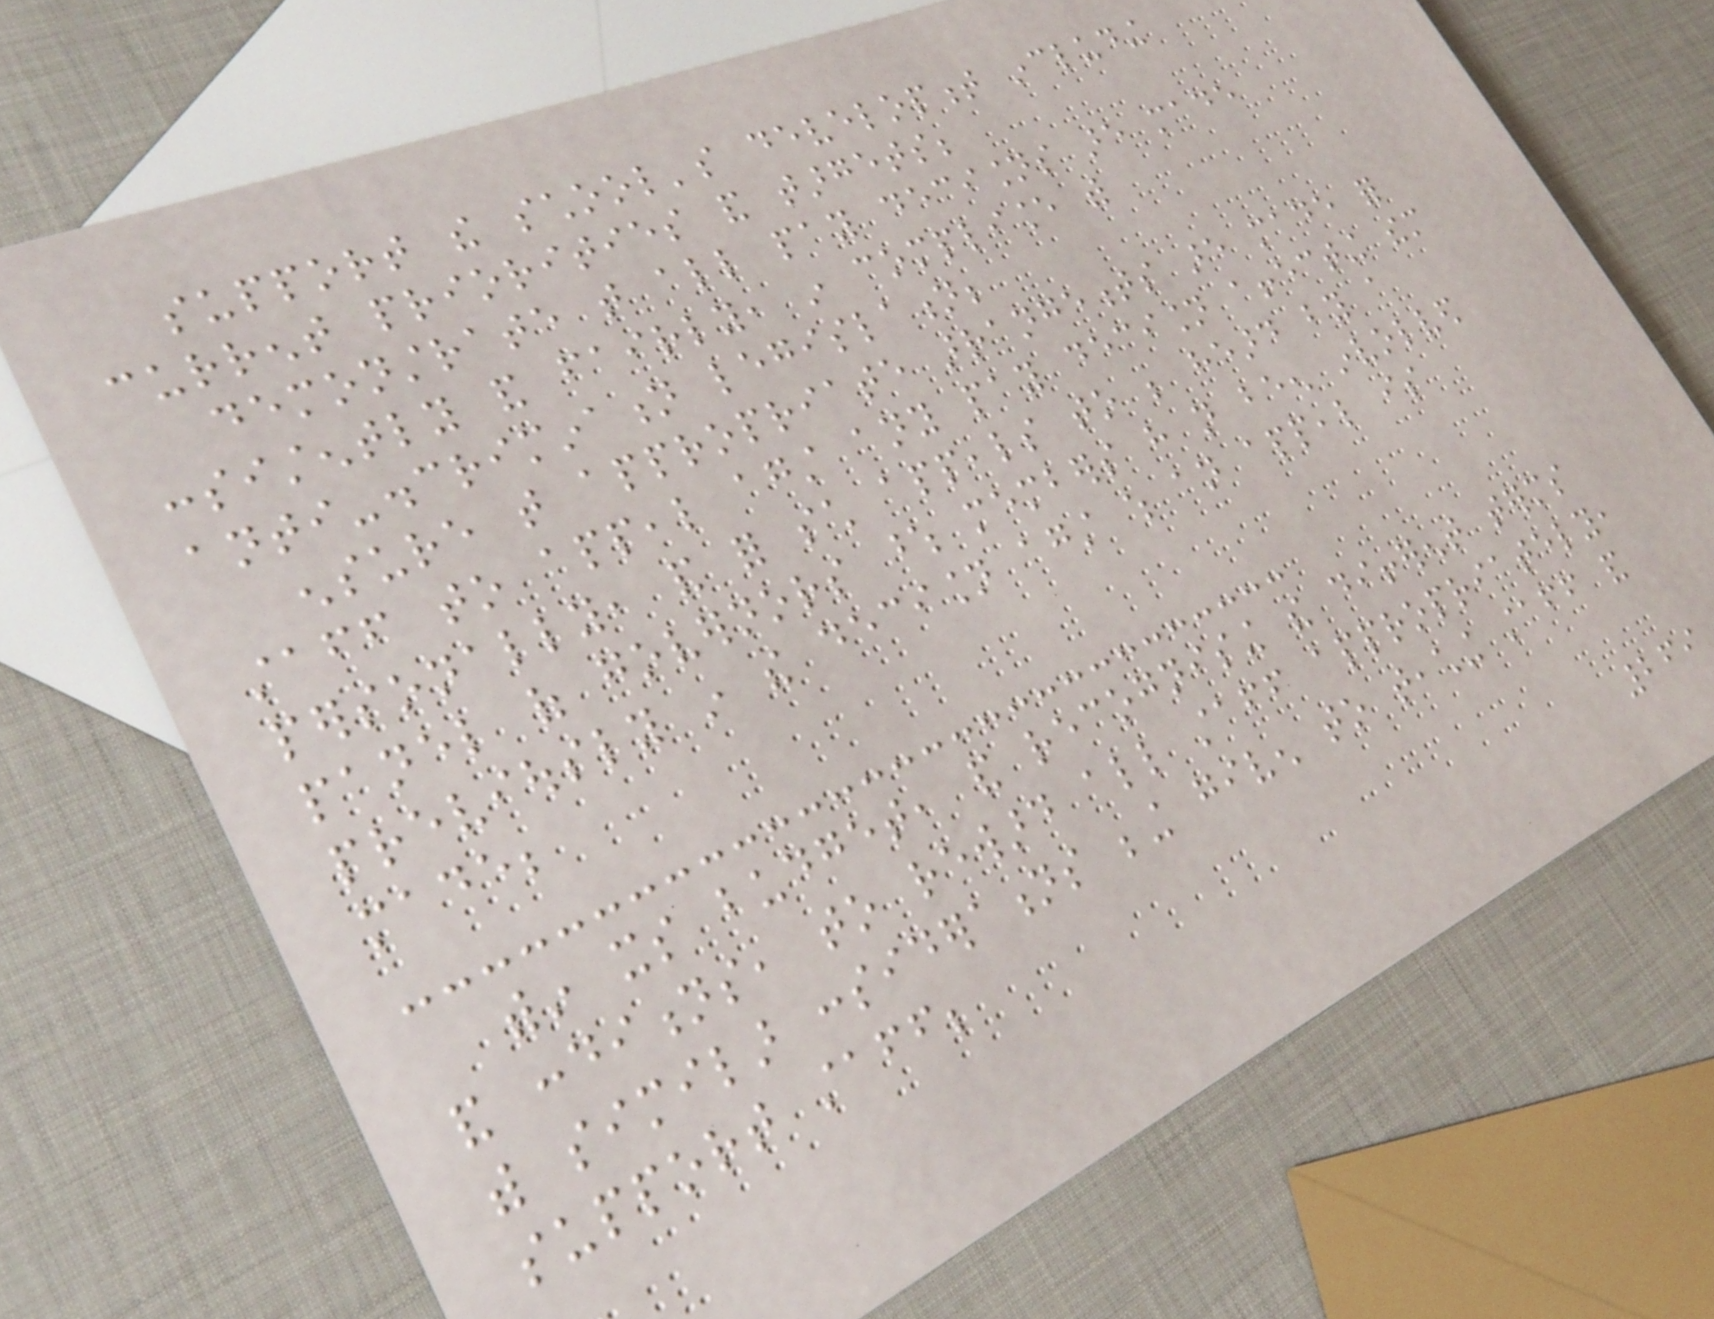support the school's development including
current priorities and targets;
demonstrate that all pay decisions are made
consistently and fairly, in compliance with
anti-discrimination legislation;
ensure that appropriate arrangements are made for
staff to appeal against any pay decision affecting them
personally, and for such appeals to be heard by a
panel of governors whose members have not been involved
previously in the decision against which an appeal is
made;
within its budget, and recognising the different terms
and conditions, to reward all staff appropriately,
with similar considerations being given to teaching staff and
support staff;
269
